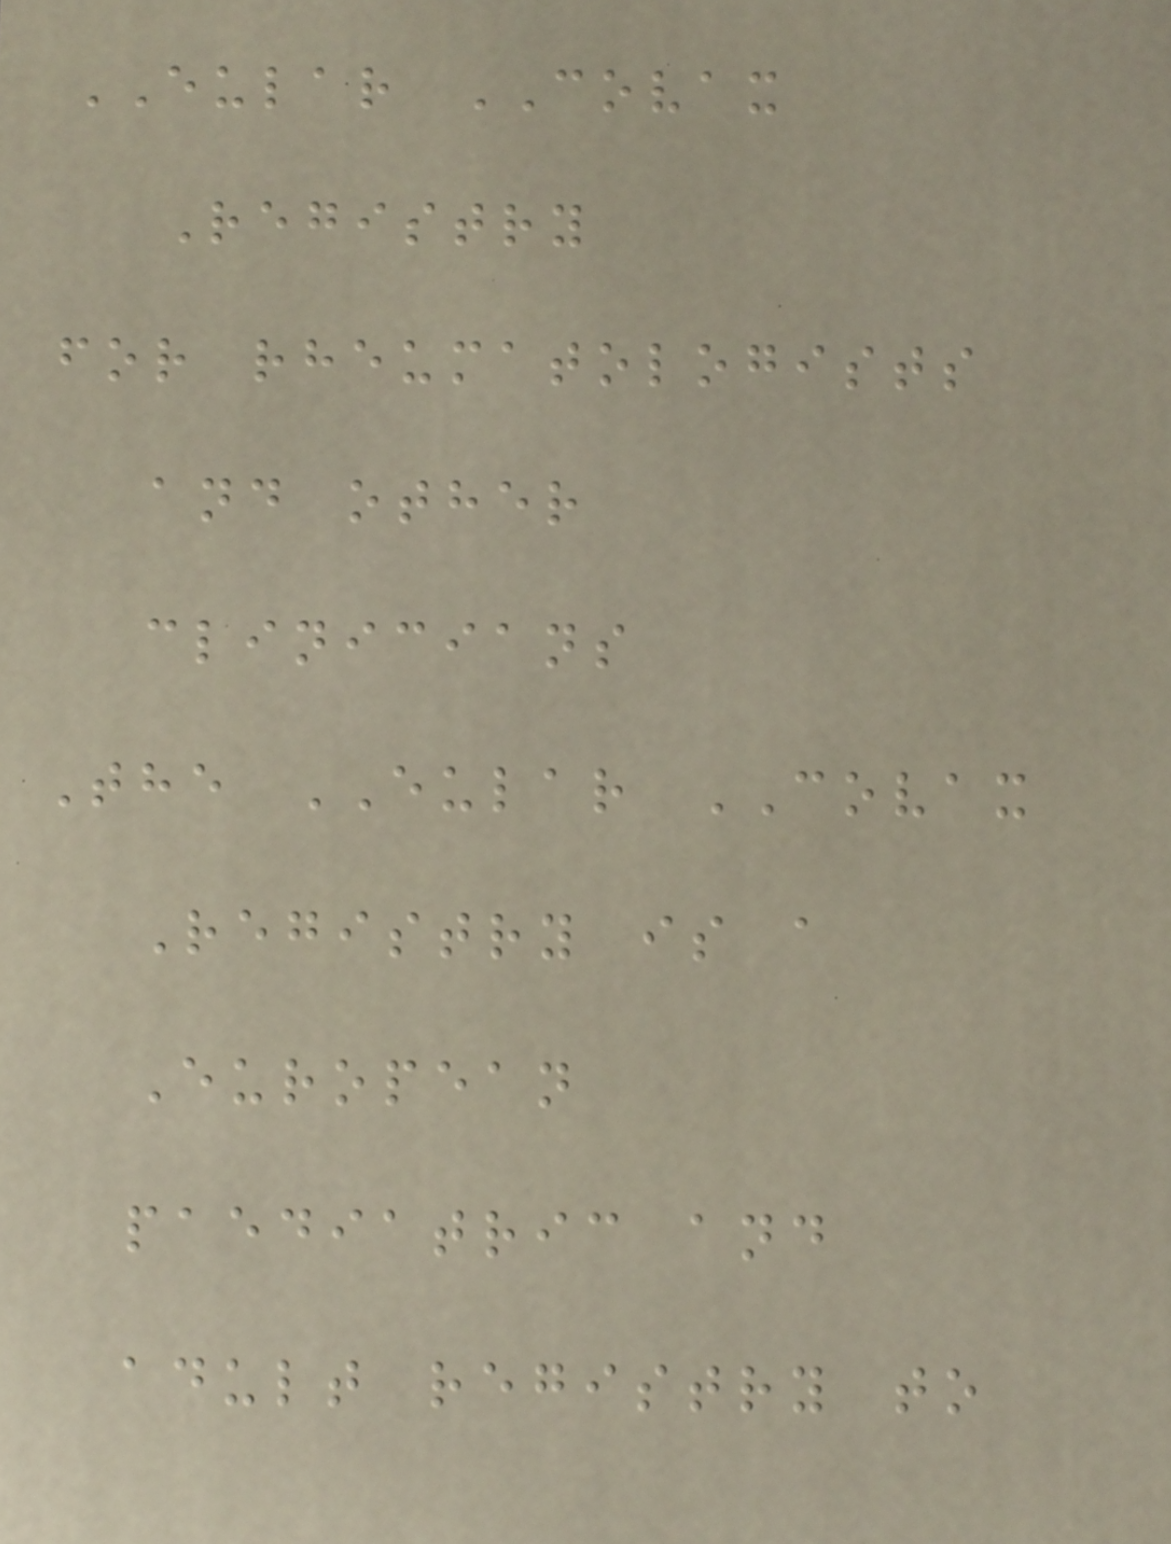EULAR COVAX
Registry
for rheumatologists
and other
clinicians
The EULAR COVAX
Registry is a
European
paediatric and
adult registry to
